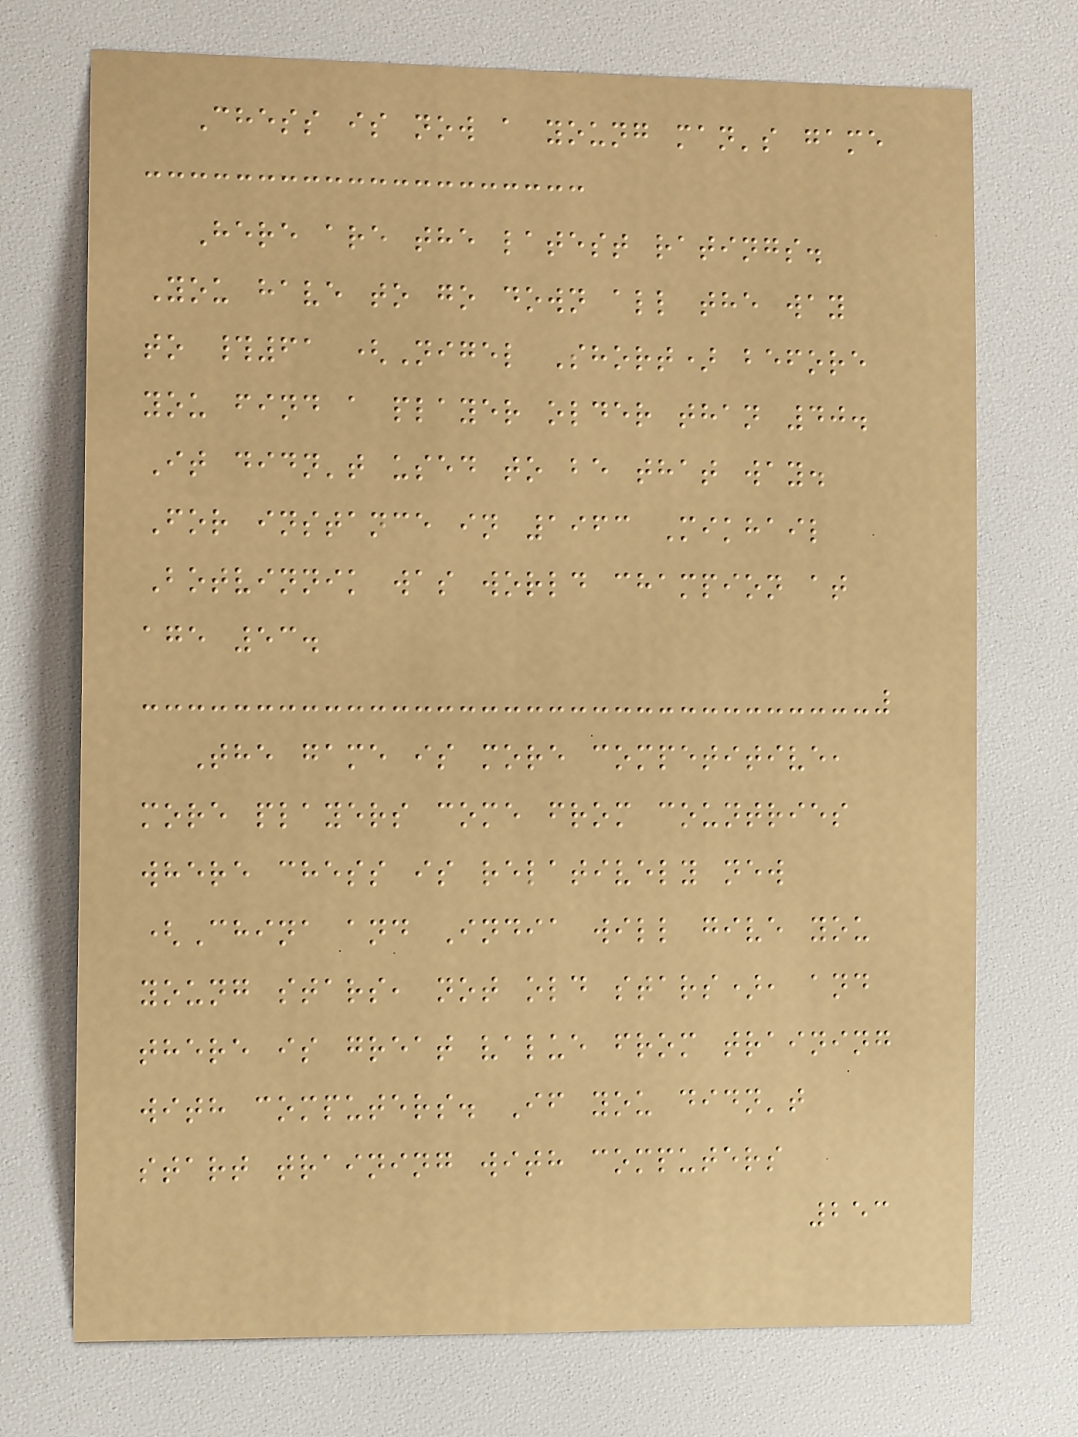Chess is now a young man's game
Here are the latest ratings.
You have to go down all the way
to #61 (Nigel Short) before
you find a player older than 40.
It didn't used to be that way.
For instance in 1963 Mikhail
Botvinnik was world champion at
age 53.
The game is more competitive,
more players come from countries
where chess is relatively new
(China and India will give you
young stars, not old stars), and
there is great value from training
with computers. If you didn't
start training with computers
253
